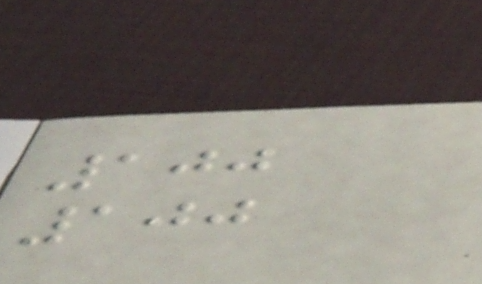100
100
